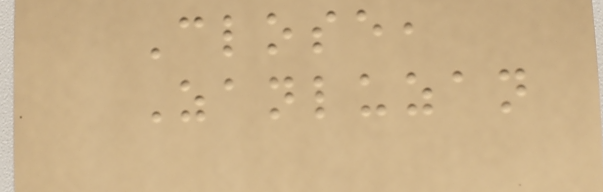Close,
Zanluzan
